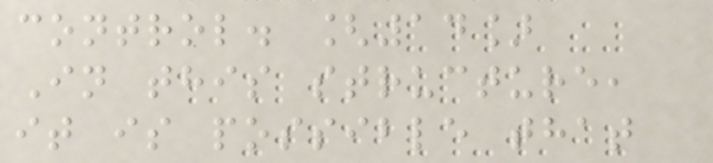control. [14]
In this structure,
it is possible that
